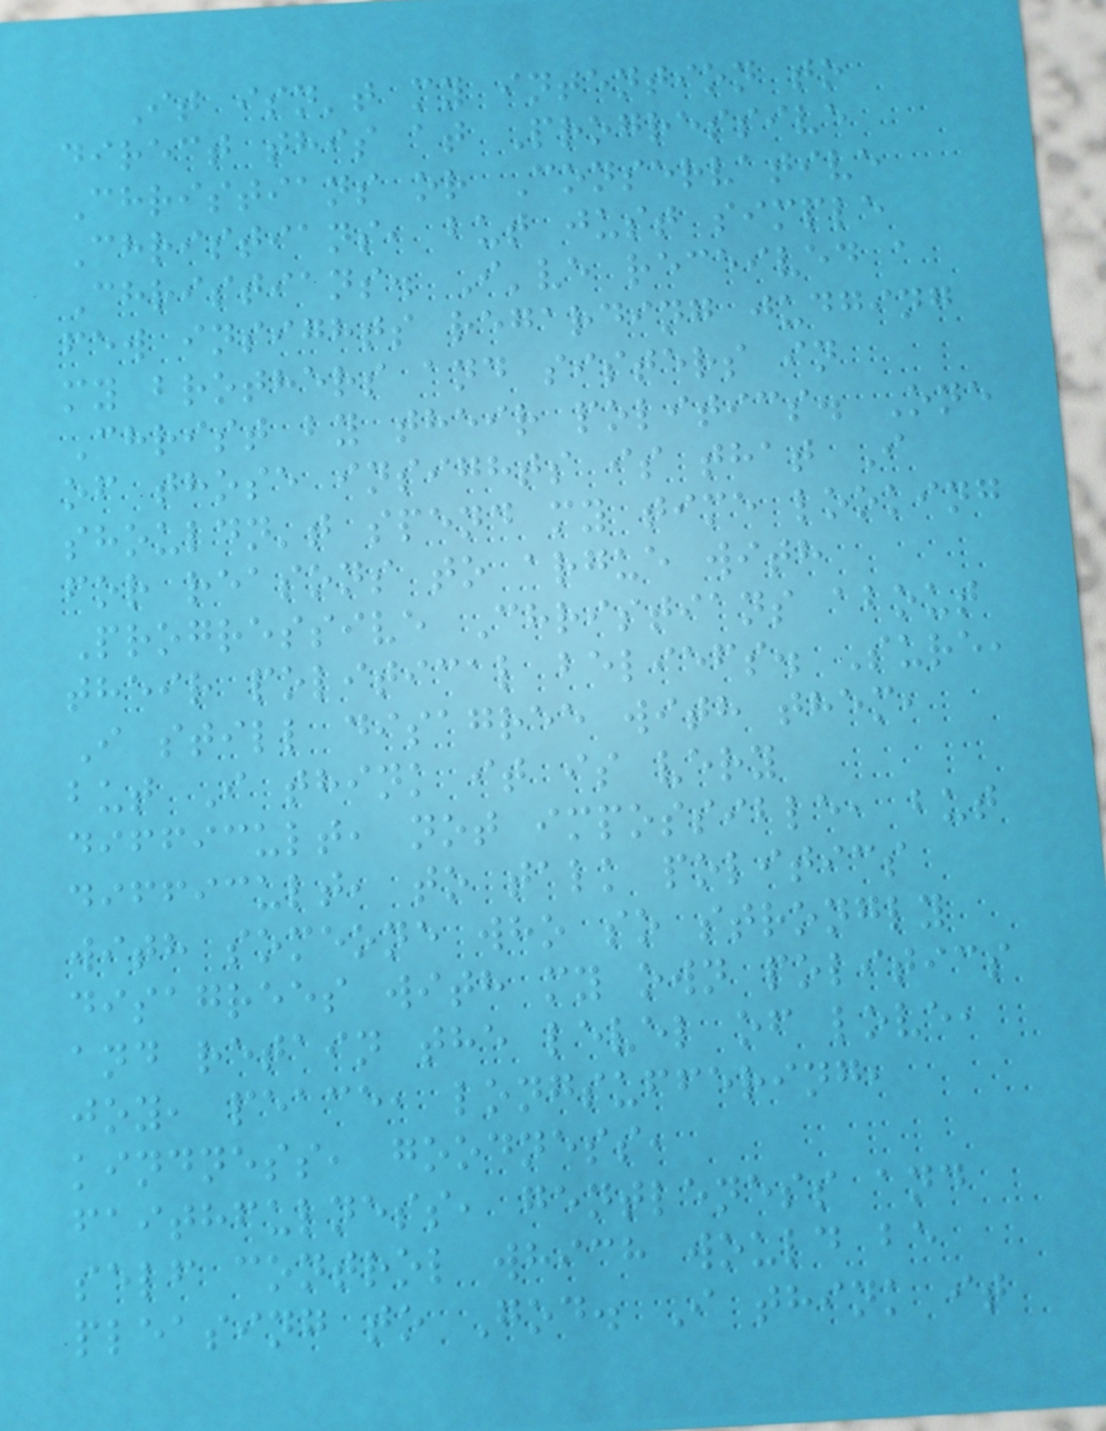It isn't my intention to
direct this at Progressive
Christians or Conservative
Christians, but just simple
Christians. I've received a
few insights regarding judging
my brothers and sisters in
Christ by their politics. One
of those insights is that I
shouldn't spend my time looking
for reasons to argue with
Progressive Christians about
their political beliefs. Sure,
I still disagree with them,
but I think it is very
difficult, not impossible, but
difficult, to talk politics
with someone who so strongly
disagrees with my own politics
and retain the level of love,
joy, peace, longsuffering,
kindness, goodness,
faithfulness, gentleness and
self control which would be
pleasing to God. I think it
